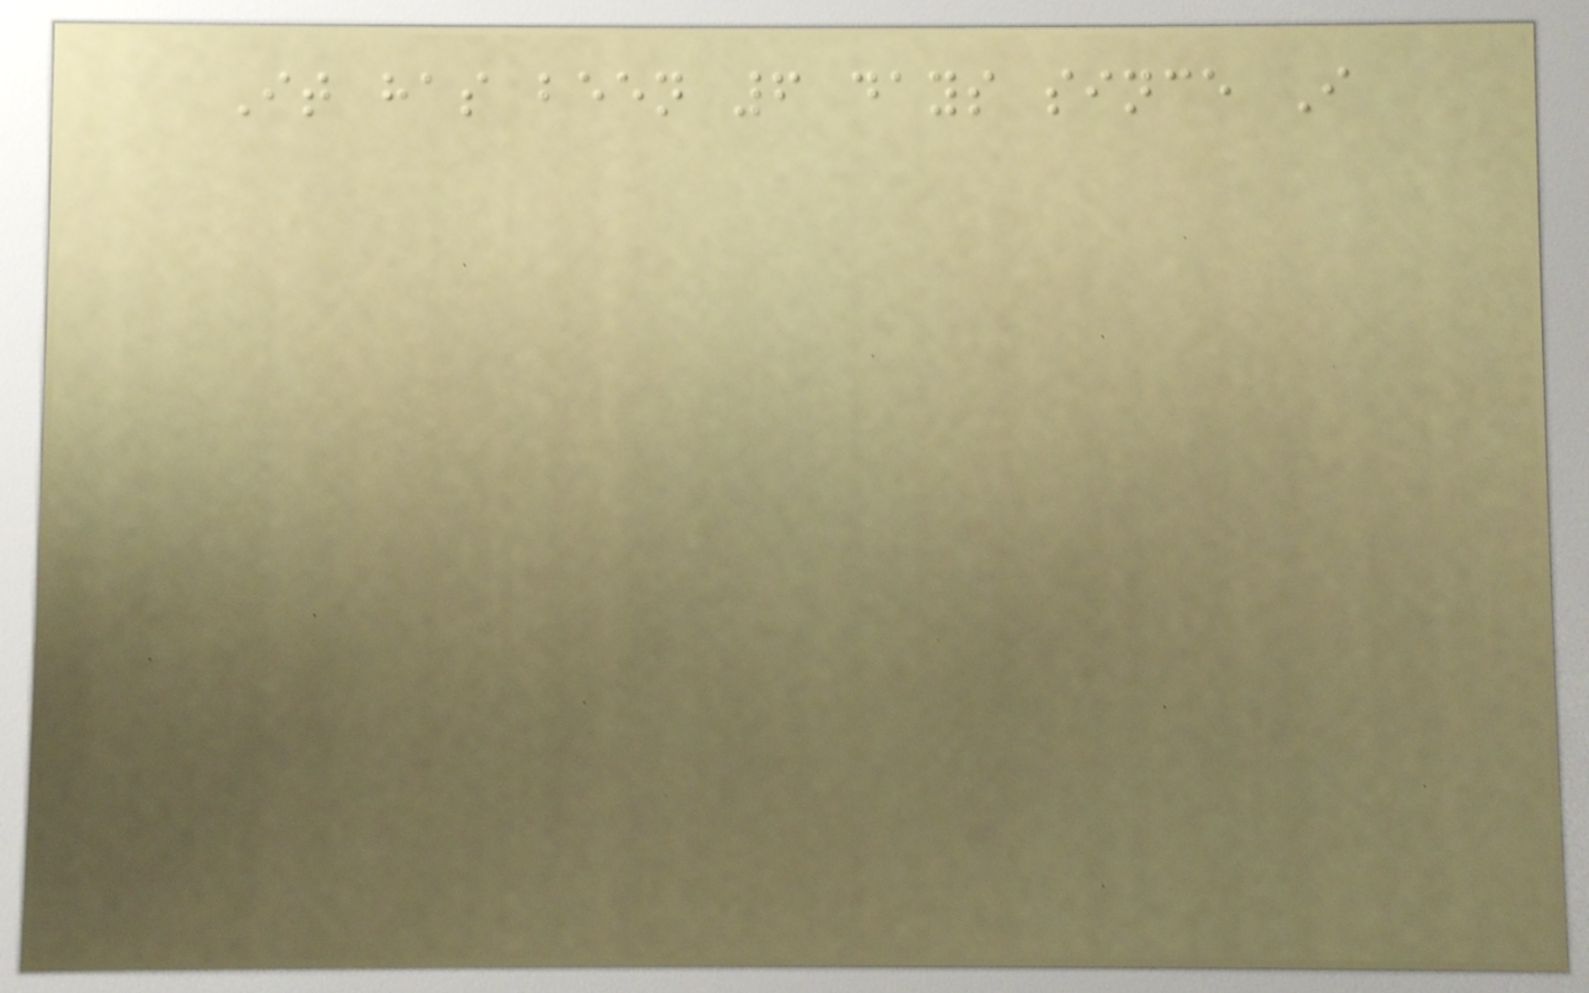It has been 6 days since I
